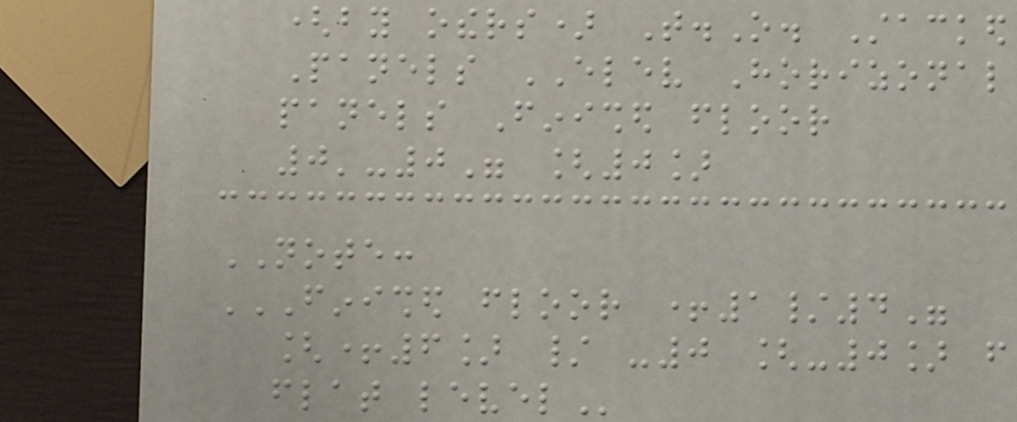(by others) T.O. Stacked
Panels ELEV Horizonal
panels Finished floor
0'-0" [0]
NOTE:
FINISHED FLOOR +1/4"
[+6] / -0 [-0] FROM
FLAT LEVEL
